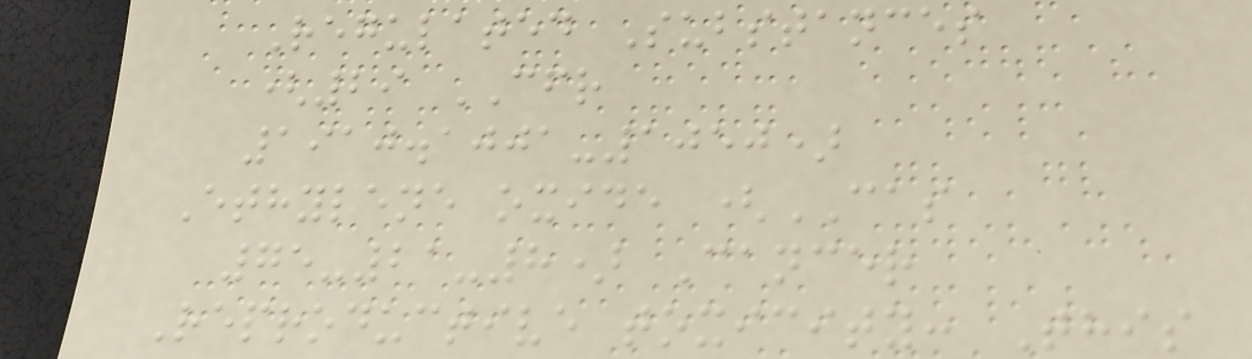Regulated Substances
(29 CFR
1910.1001-1050)
Ethylene oxide (CAS
75-21-8) Cancer
Reproductive toxicity: This
